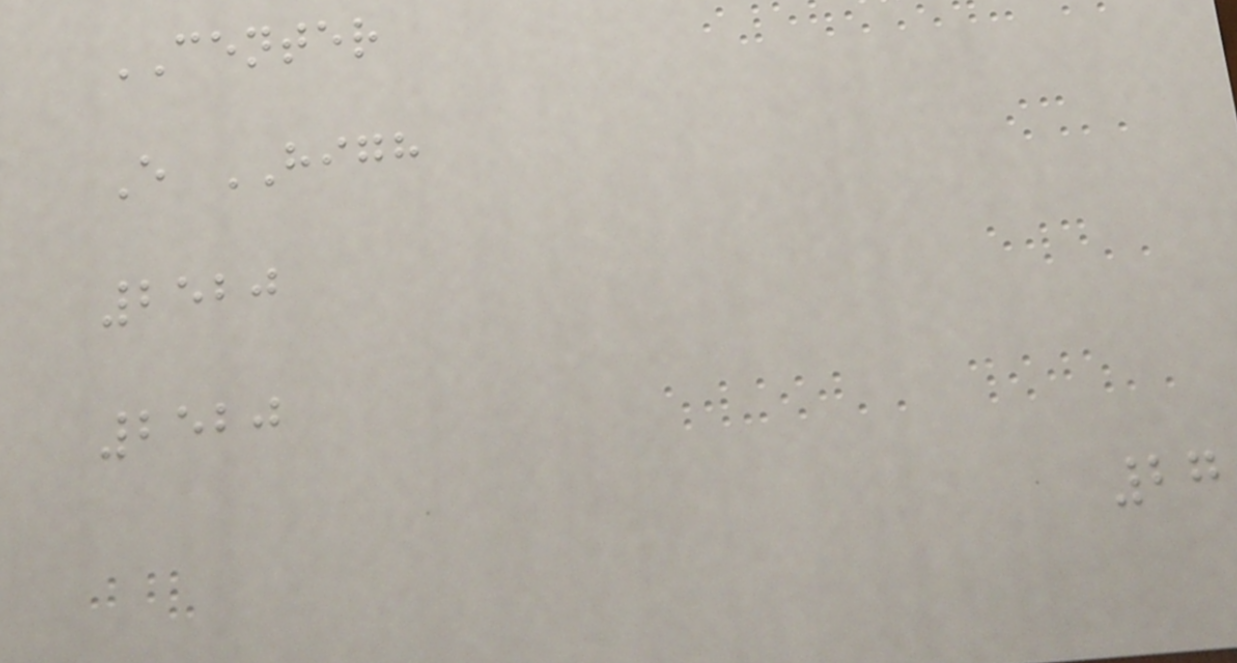CENTER
E HIGH
2520
2520
27
